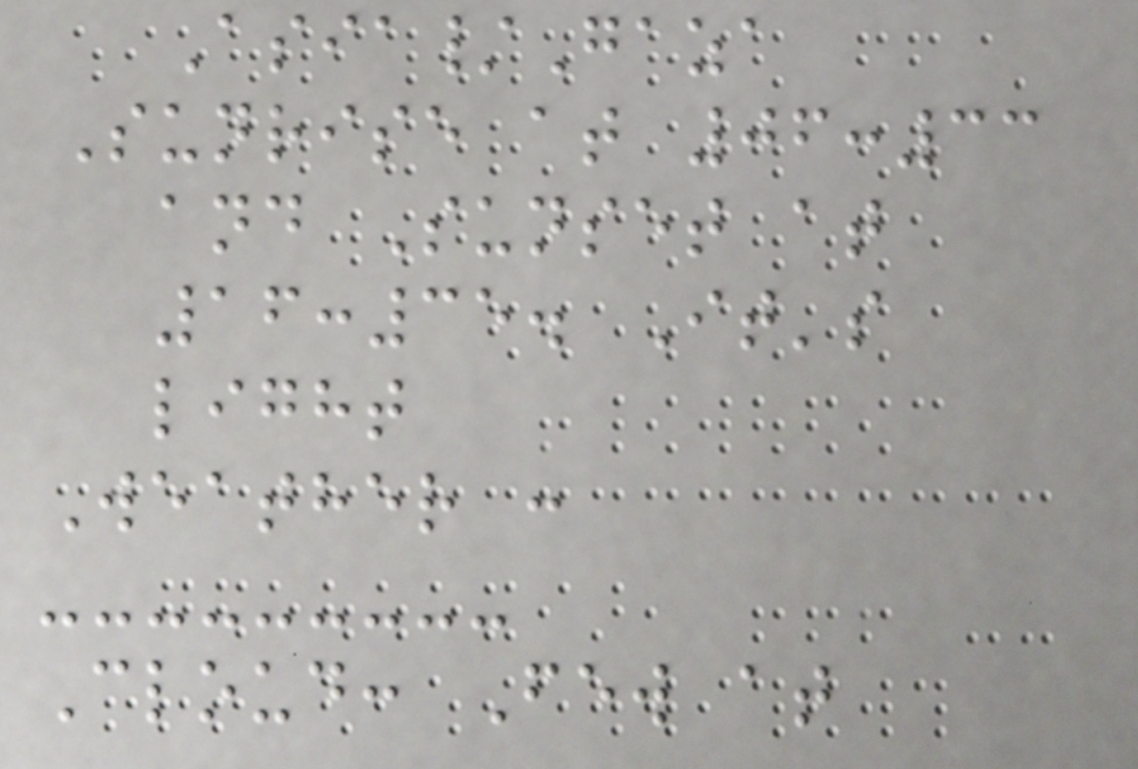Asia/Gaza
Sunrise at 06:33
and Sunset at
16:35. It's
light
Weather :
Cloud: Few at
